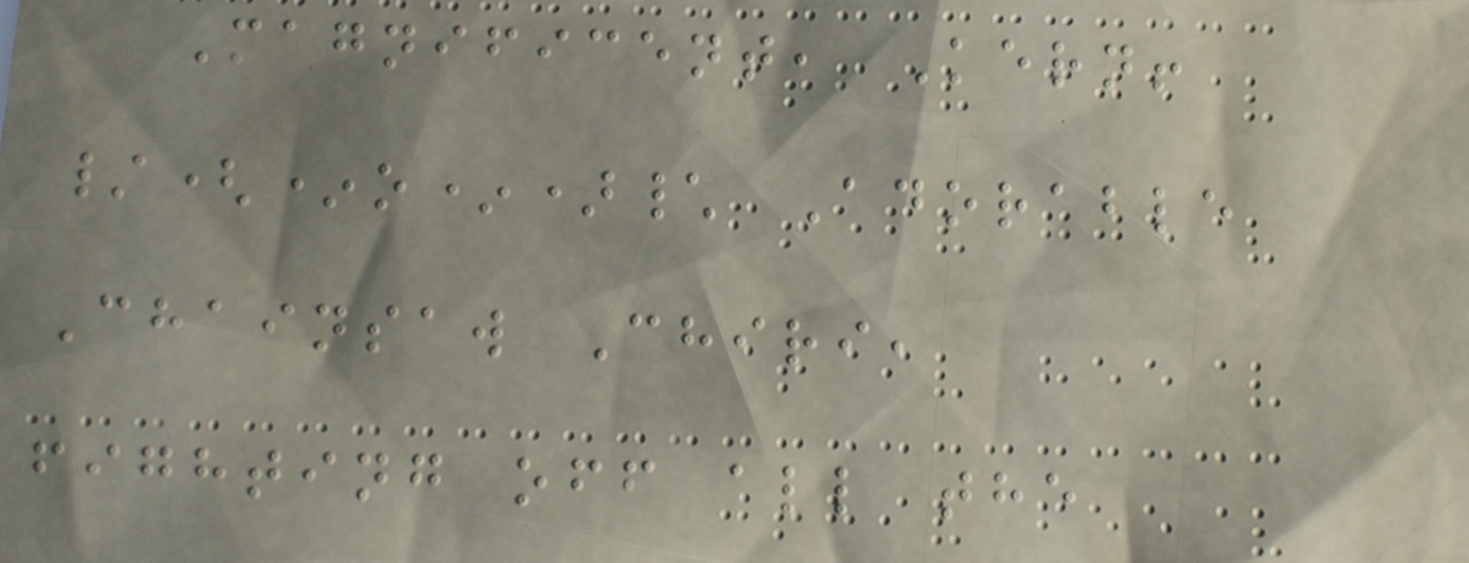Magnificent, Kern!
/(*o*)\ Adorable
Chainsaw Chiri,
fighting off all the
